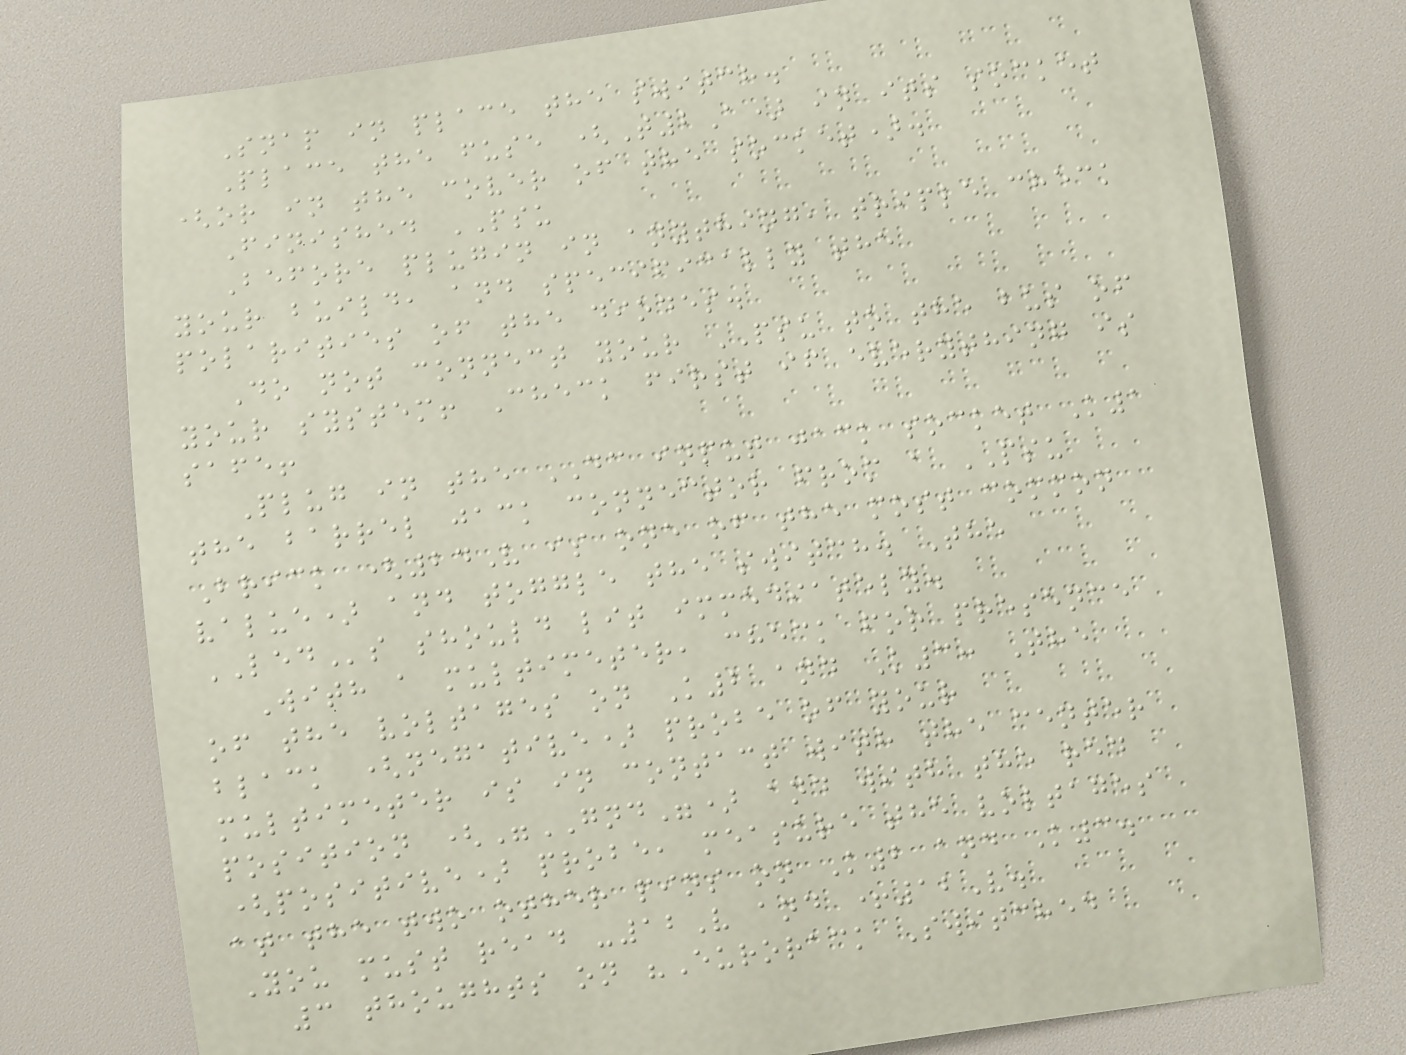Snap in place the switch.
Place the fuse (T2A) in its socket
(or in the cover of the socket).
Finished PSU
Before plugin in anything, triple check
your build, and specifically the
polarities of the diodes.
Do not connect your PSU to the bus of
your system! Check first if everything is
safe!
Plug in the DC input jack socket K1
the barrel jack connector from a PSU
Brick (24V is one of the most common
value) and toggle the switch. The
LEDs should lit immediately.
With a multimeter, check for presence
of the voltages on K2 and K3: The
black (negative) probe of your
multimeter is in contact with the center
position ("GND") and with the red
(positive) probe, measure the voltages
at the two other pins on K2 and K3.
You must read -12V and +12V.
3 thoughts on "Eurorack Switched
